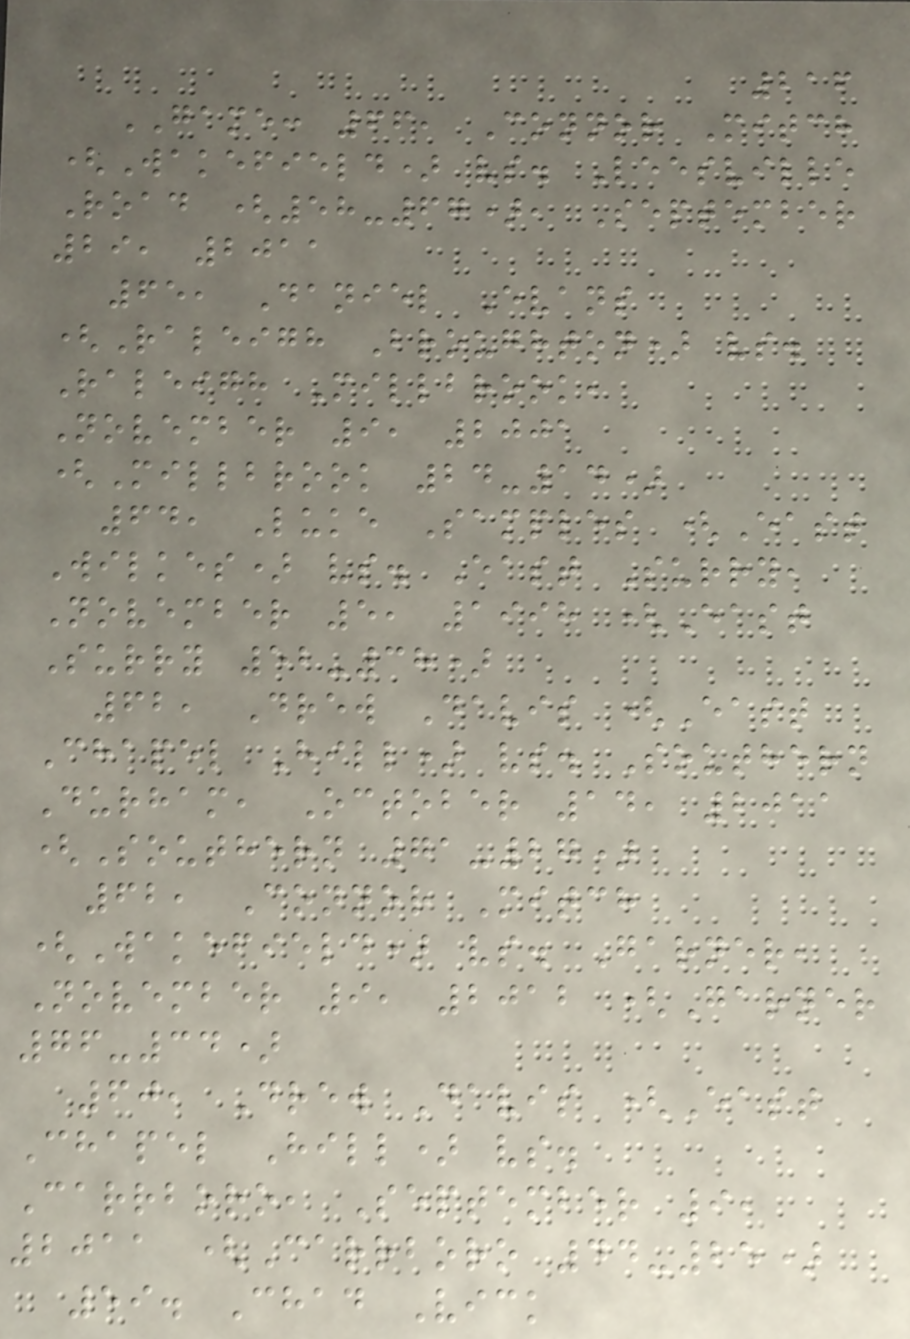216
GAME: 66, Connor Mitch
(Wakefield) vs. Leesville
Road (58-67), September
29, 2011
65, Daniel Evans
(Raleigh Broughton) vs.
Raleigh Millbrook,
November 9, 2001
(Millbrook 24-14)
64, Luke Samples (East
Wilkes) vs. East Surry,
November 5, 1998 (East
Surry 52-38)
62, Drew Davis (East
Chapel Hill) vs. Southern
Durham, October 14, 2011
(Southern 71-27)
62, Connor Mitch
(Wakefield) vs. Garner,
November 9, 2012 (Garner
76-34)
60, Drew Davis (East
Chapel Hill) vs.
Carrboro, September 9,
2011 (Carrboro 44-25)
59. Chad Vick
